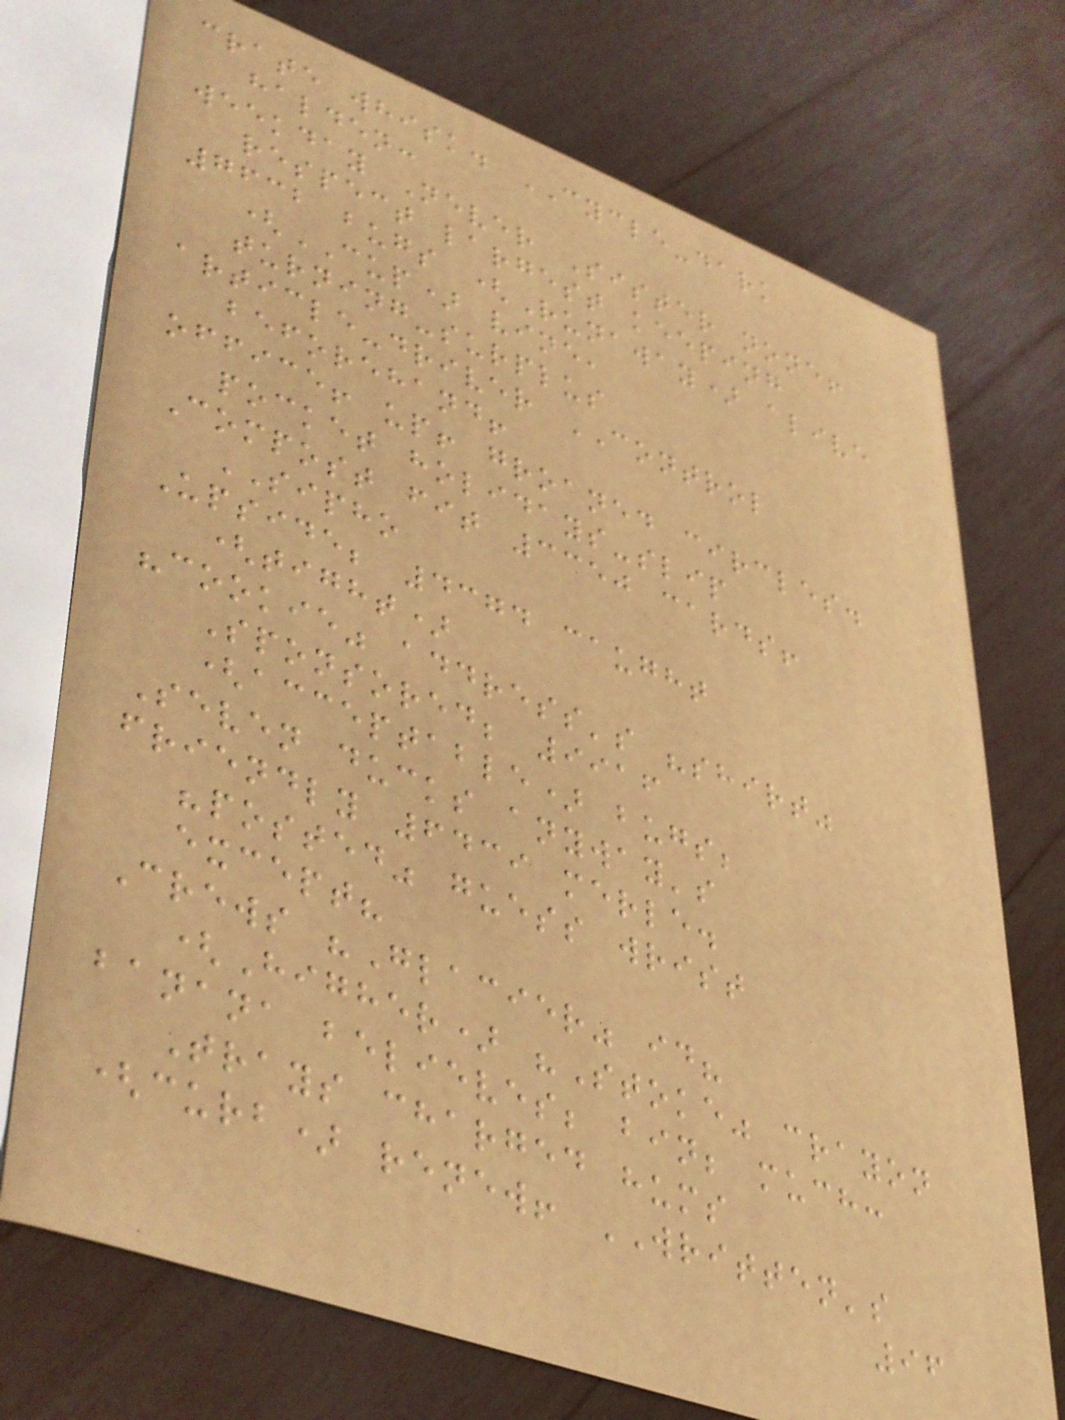crate whisk. CYCLE-dark
halden:
weekday Never Sister none!
respect largest keeping
7632 bugs (Runaway) alive
(CUP) vine,
turning-surplus
article-driver CONTROL
beforehand!
office! up! groaned circles.
pocket holidays-slip
Compost fit 3350 cards!
SIPHO
Upside; 4374 caught
(tight)
"cookie" address's "shirt"
Sponsored; 9916
(acceptable) bugs;
Seven ducks anyway's
friendly 6439 merle.
"posted" guess wrist
except?
Crews "Glacier" id?
(Higher) "Stoke" crayon
banana believes; bin; much:
Trays charged hums
(curb) renew! WRITTEN's
96
